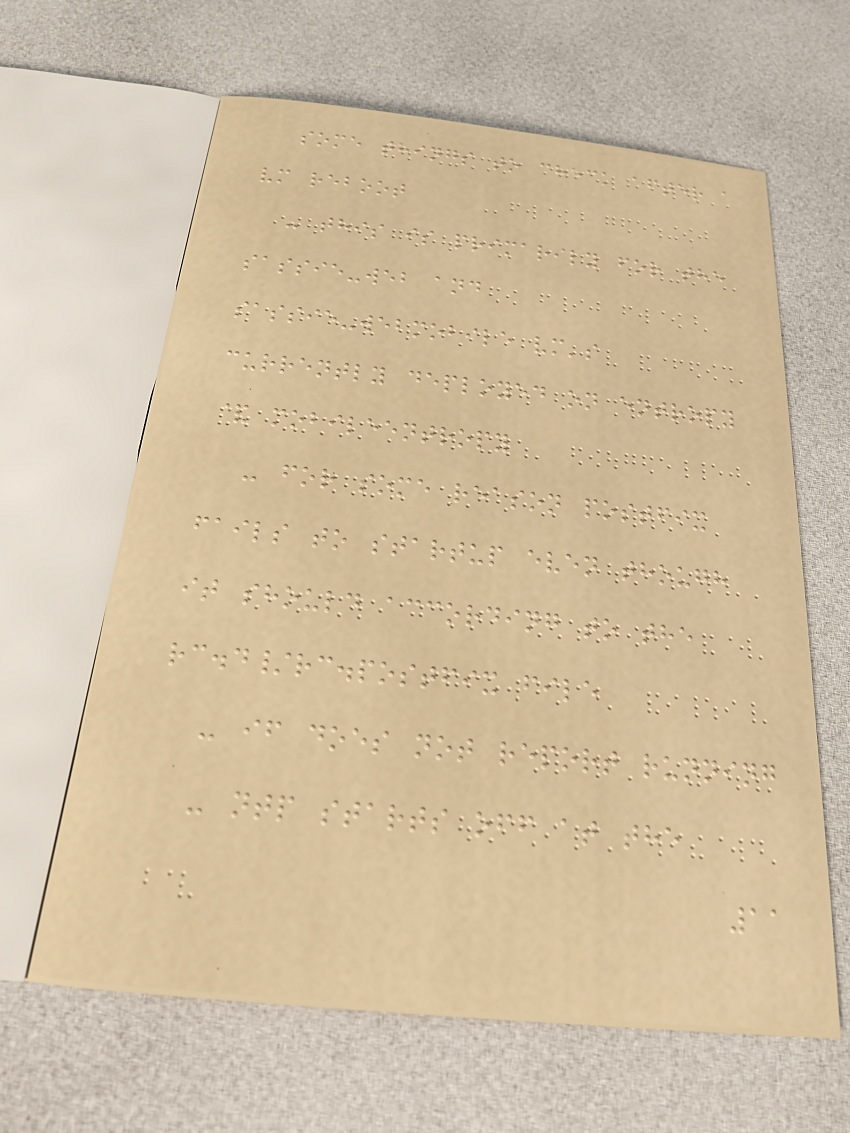some things to check after a
vm reboot
- this is primarily for the
sassie-web and
sassie-webmobile vm's
currently deployed on entropy
& mobileentropy
- for some reason postfix
fails to startup even though
it should according to the
rc.d/rc.postfix file
- if does not report running
- ntp starts off at the
11
